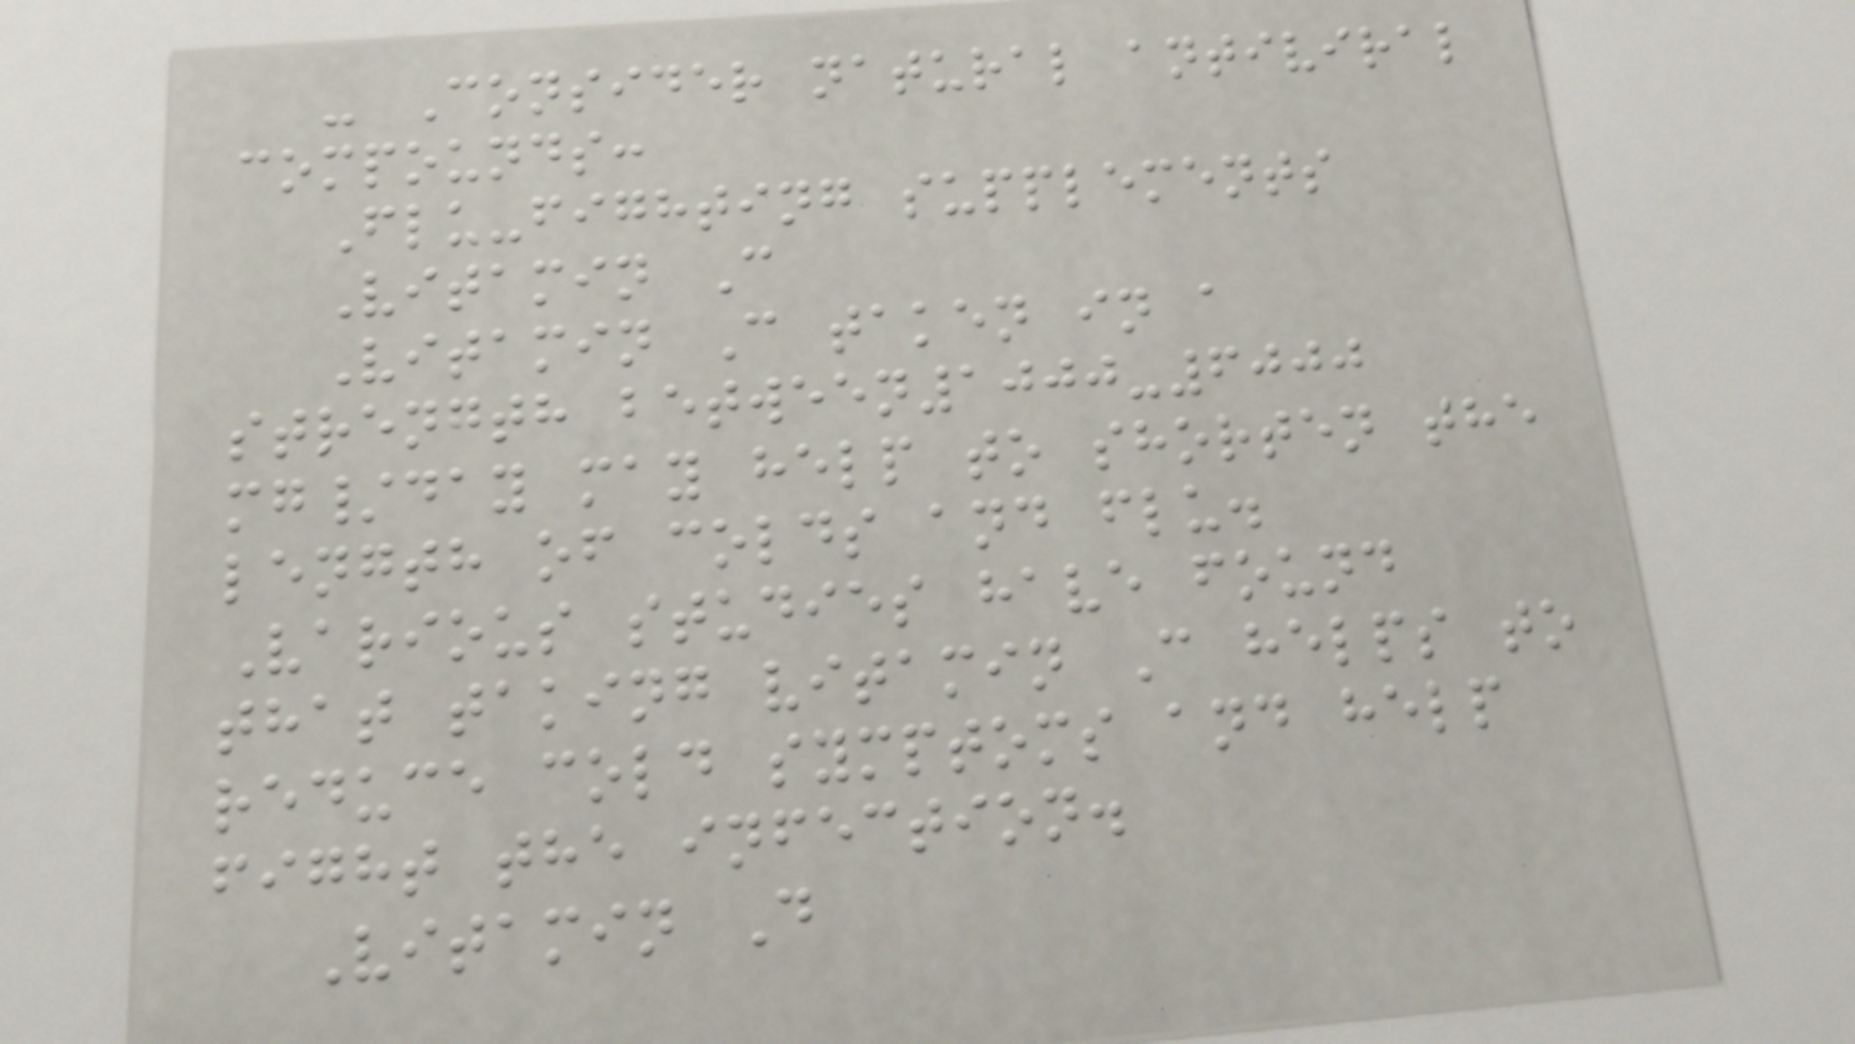- Consider natural antiviral
compounds:
Flu-fighting supplements
Vitamin C
Vitamin C taken in a
strength between1000-6000
mg/day may help to shorten the
length of colds and flu.
Various studies have found
that taking vitamin C helps to
reduce cold symptoms and help
fight the infection.
Vitamin D
